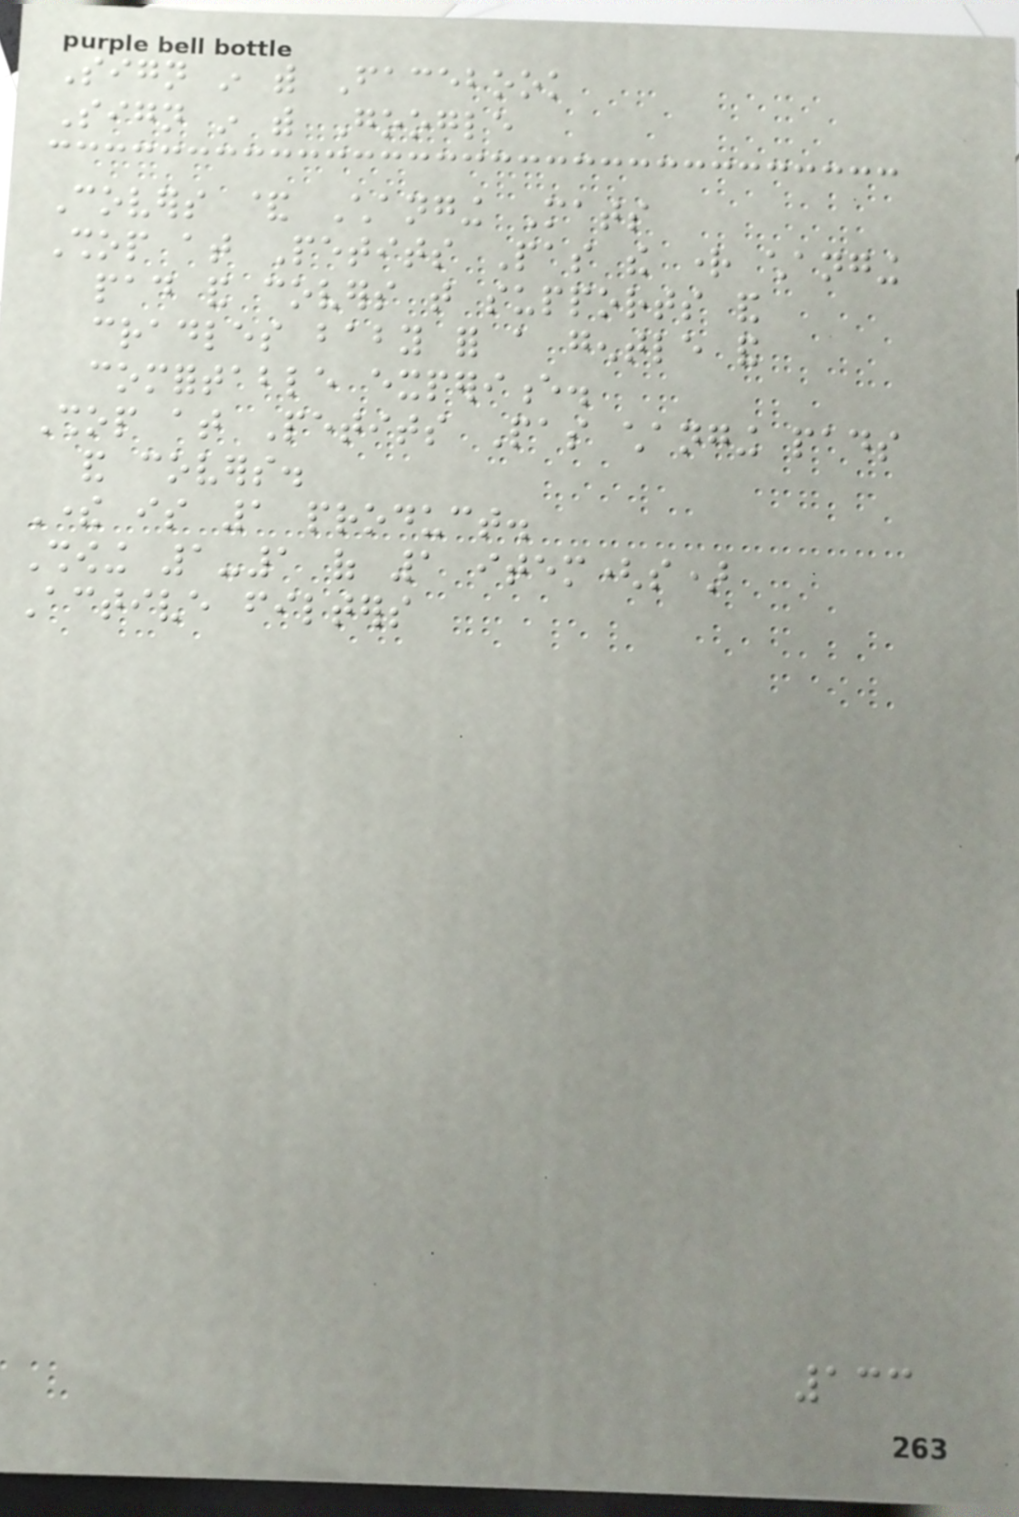Sign in with Facebook
Sign in with Google
Covers & Changing Mats
Shop at Petits Pas the right changing
pad and covers that supports and
cradles baby for a gentle and
comfortable experience.
Shop at Petits Pas changing pads
and covers.
There is 1 product.
Showing 1-1 of 1 item(s)
Active filters
133
